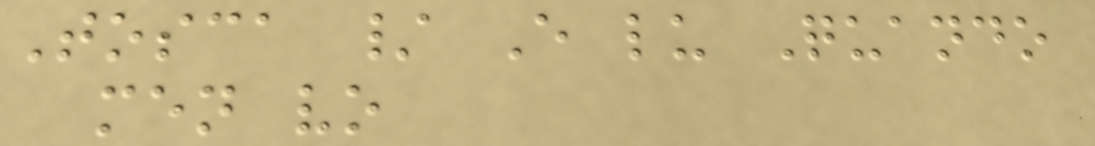Tosca / E lu Quando
men vo
